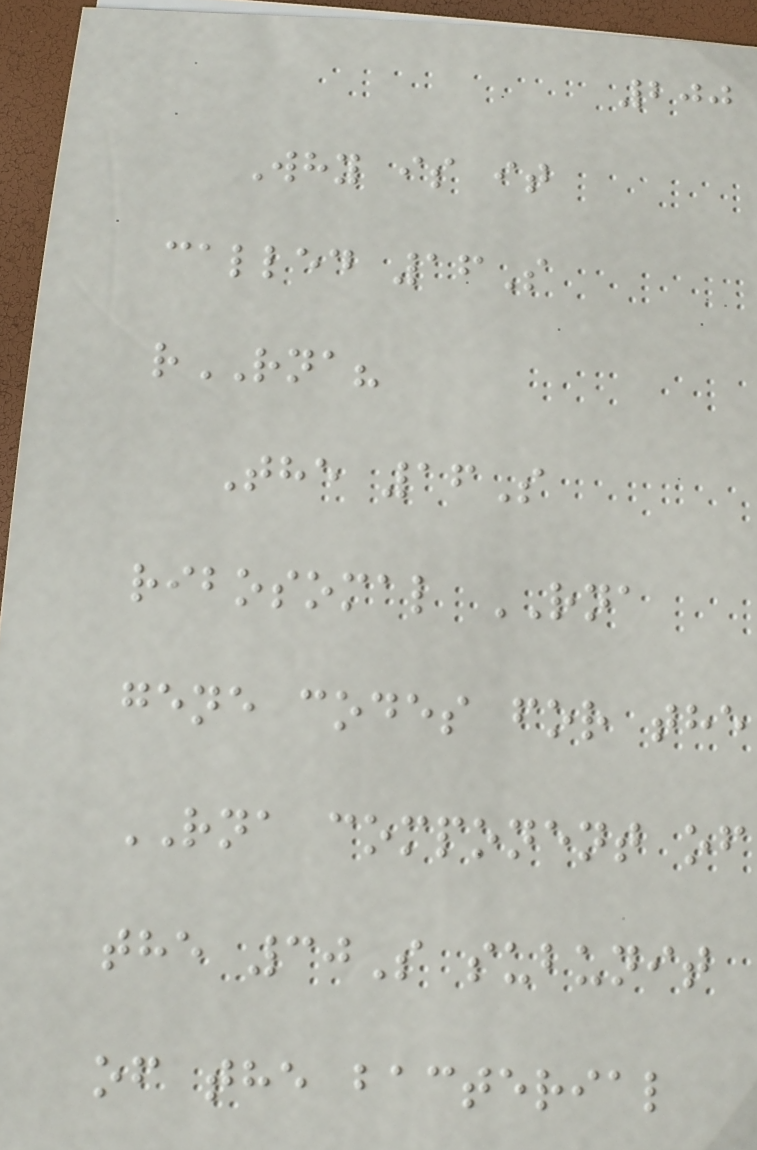200
Why is it
called 16S
rRNA?
The 16S
ribosomal RNA
gene codes for the
RNA component of
the 30S subunit
of the bacterial
